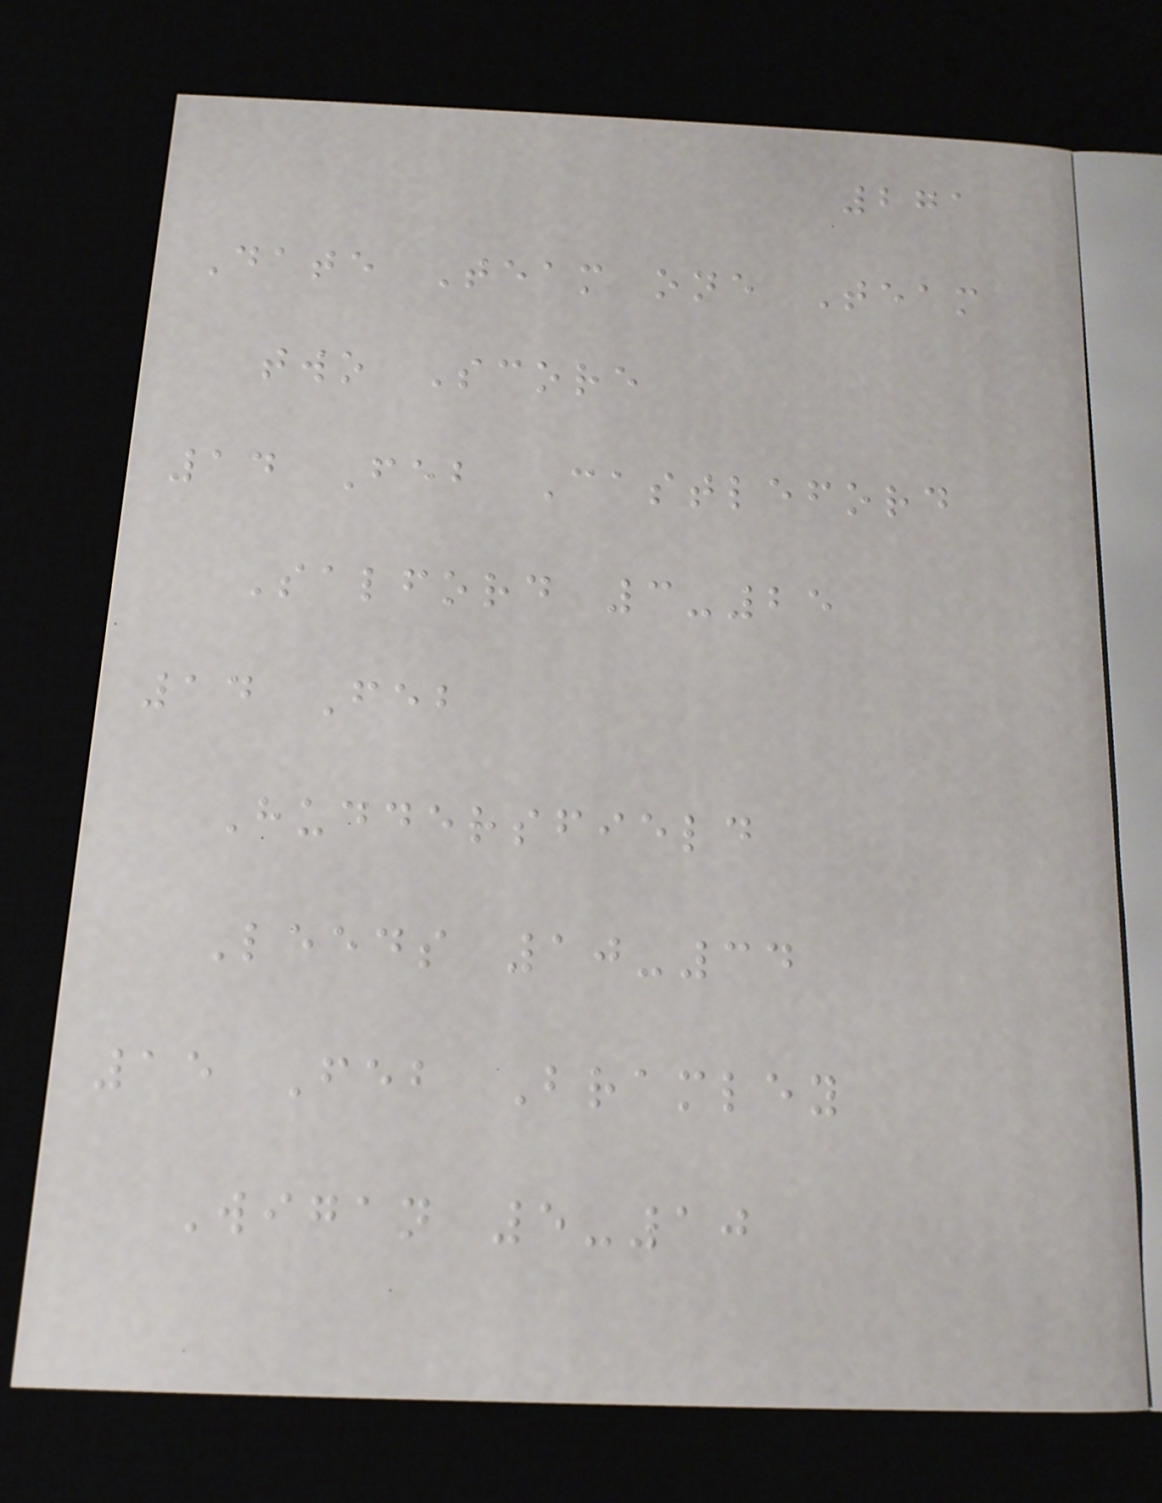271
Date Team one Team
two Score
14 Feb Castleford
Salford 3-25
14 Feb
Huddersfield
Leeds 10-34
15 Feb Bramley
Wigan 5-10
